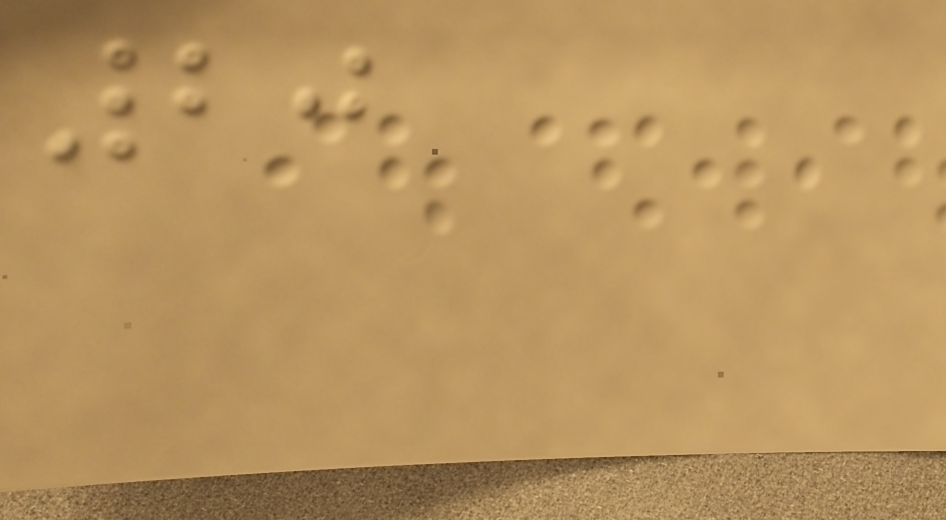20
